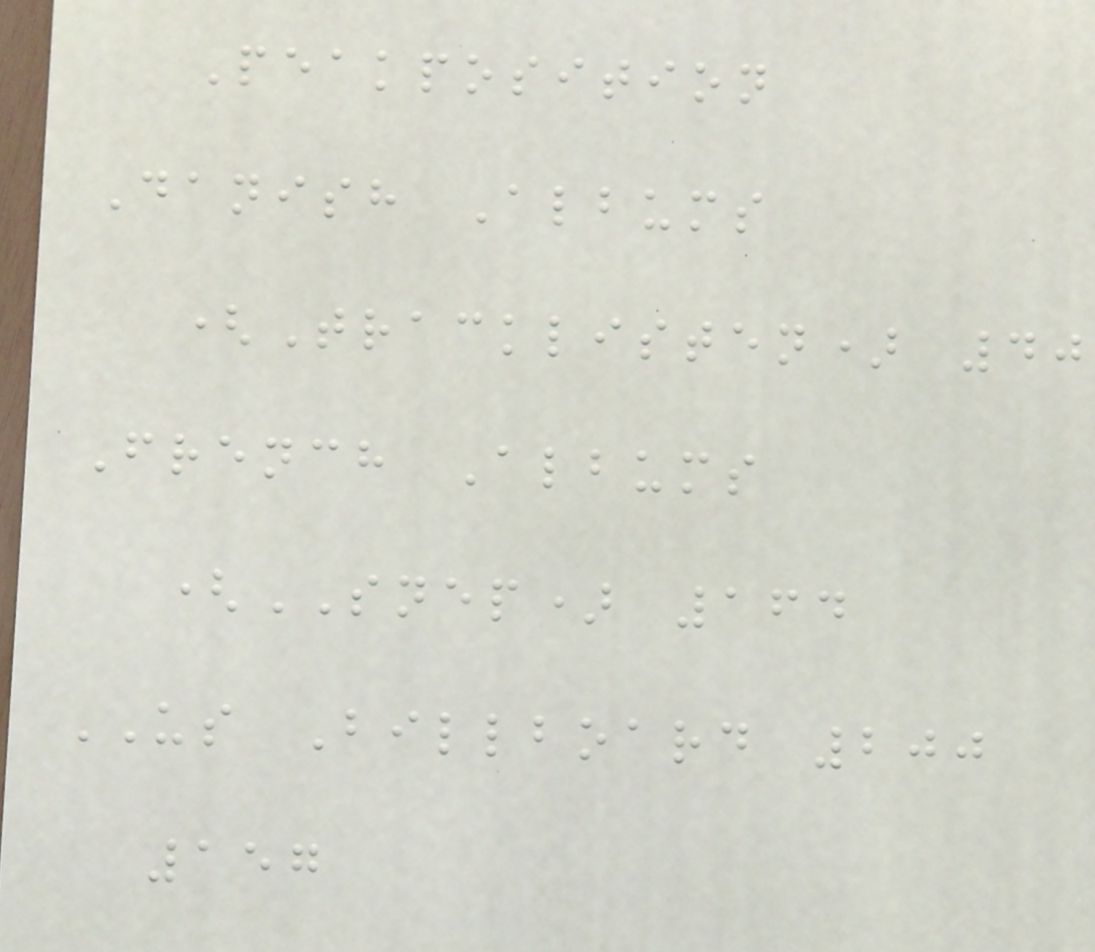Peakposition
Danish Albums
(Tracklisten) 40
French Albums
(SNEP) 164
US Billboard 200
157
